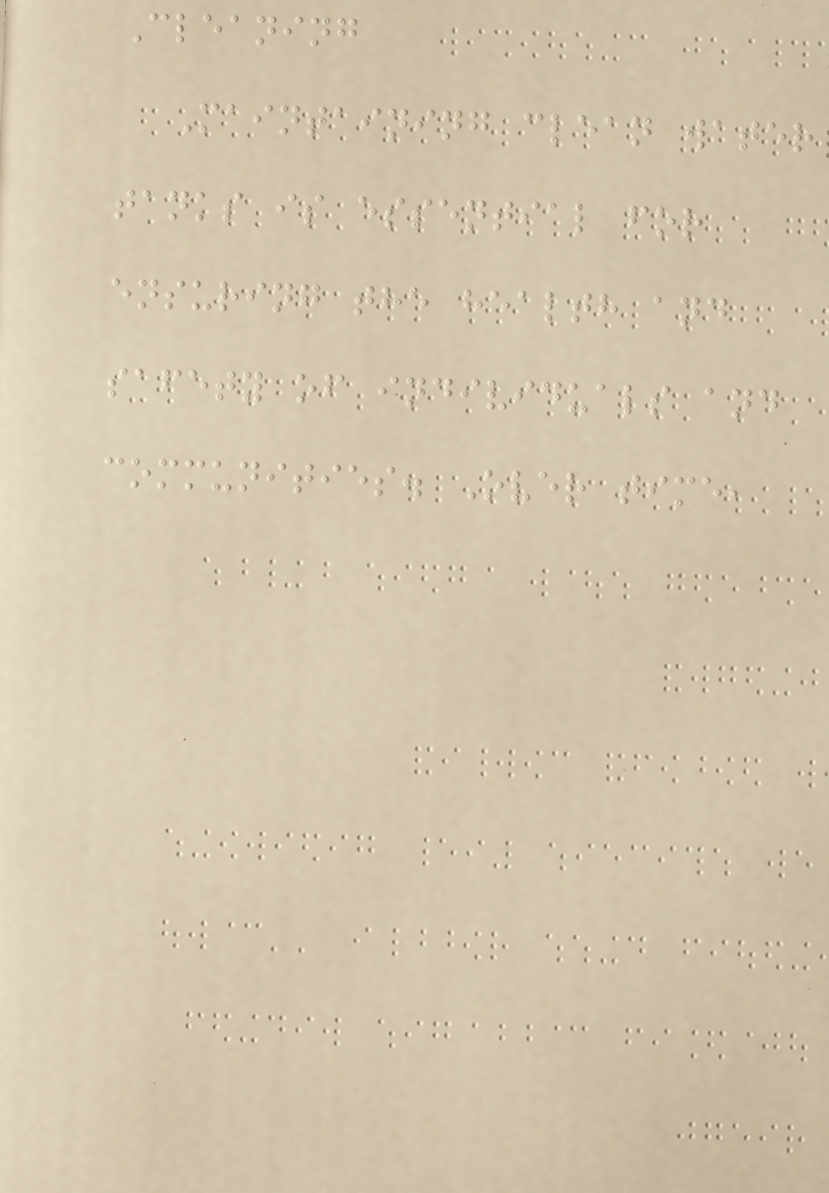Cleaning
Maintaining clean water
tanks is essential for
ensuring the health and
safety of individuals and
communities. Over time,
